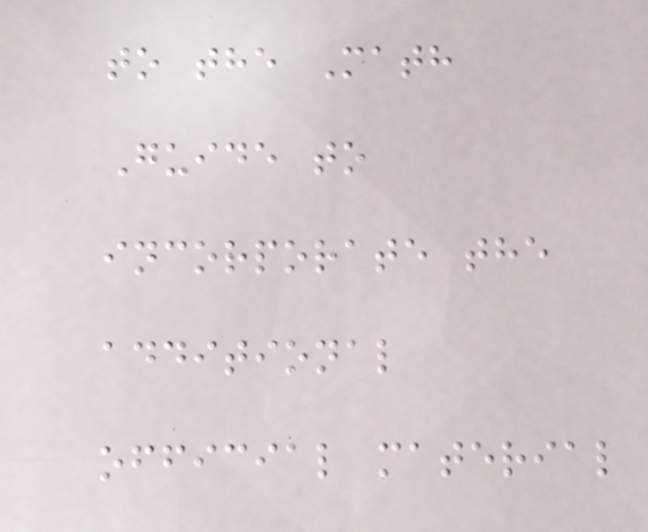to the Math
Guide to
incorporate the
additional
official material
